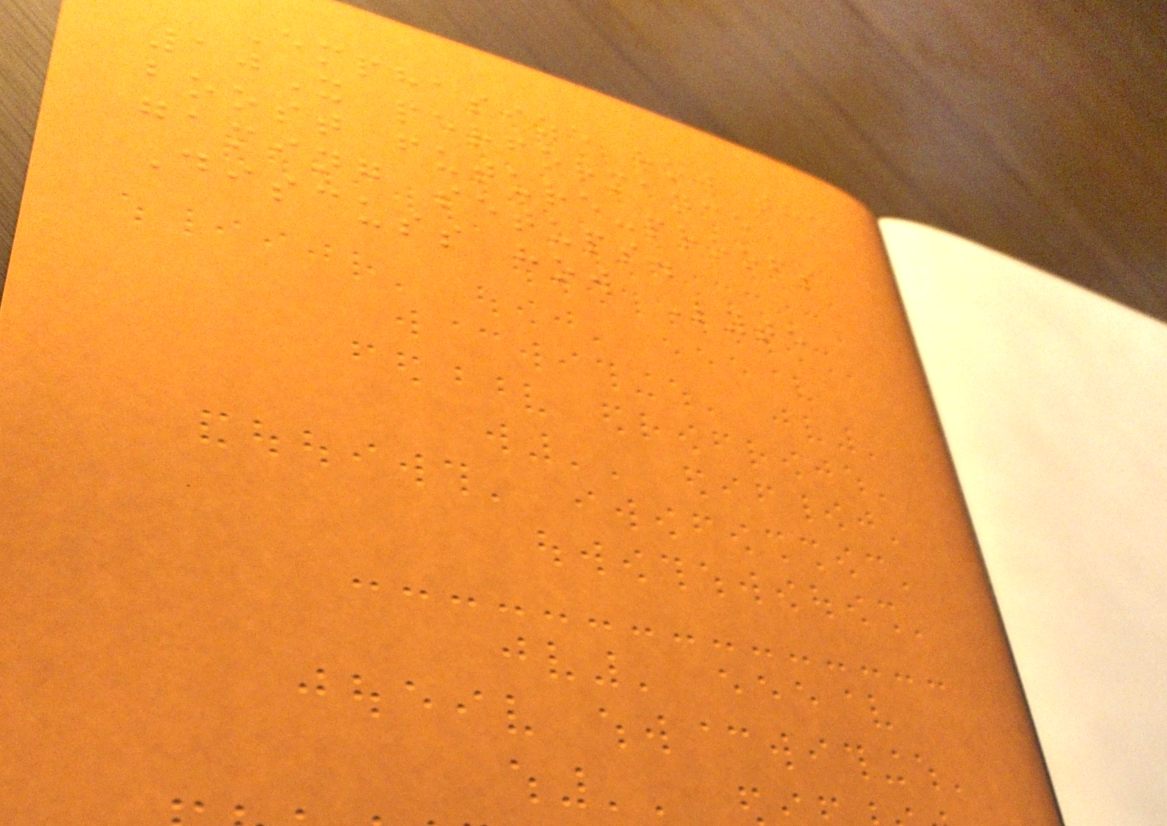Emphasize how the
10X performance
boost future-proofs
gaming setups.
Discuss how Lyte
